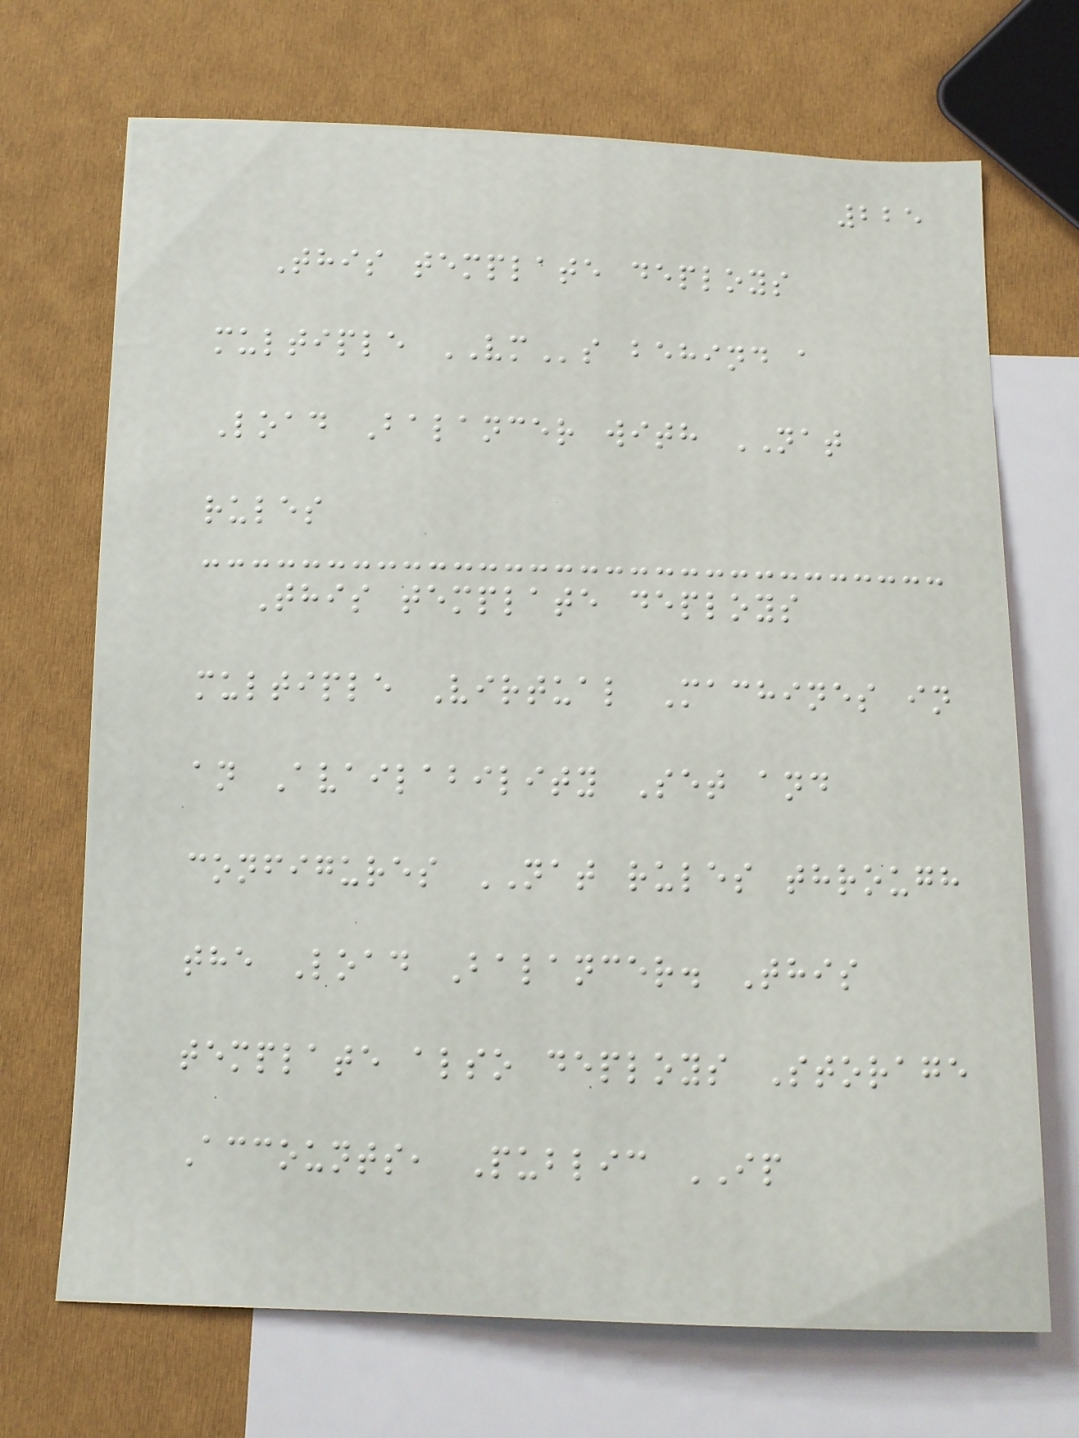225
This template deploys
multiple VMs behind a
Load Balancer with NAT
rules
This template deploys
multiple Virtual Machines in
an Availability Set and
configures NAT rules through
the Load Balancer. This
template also deploys Storage
Accounts, Public IP
